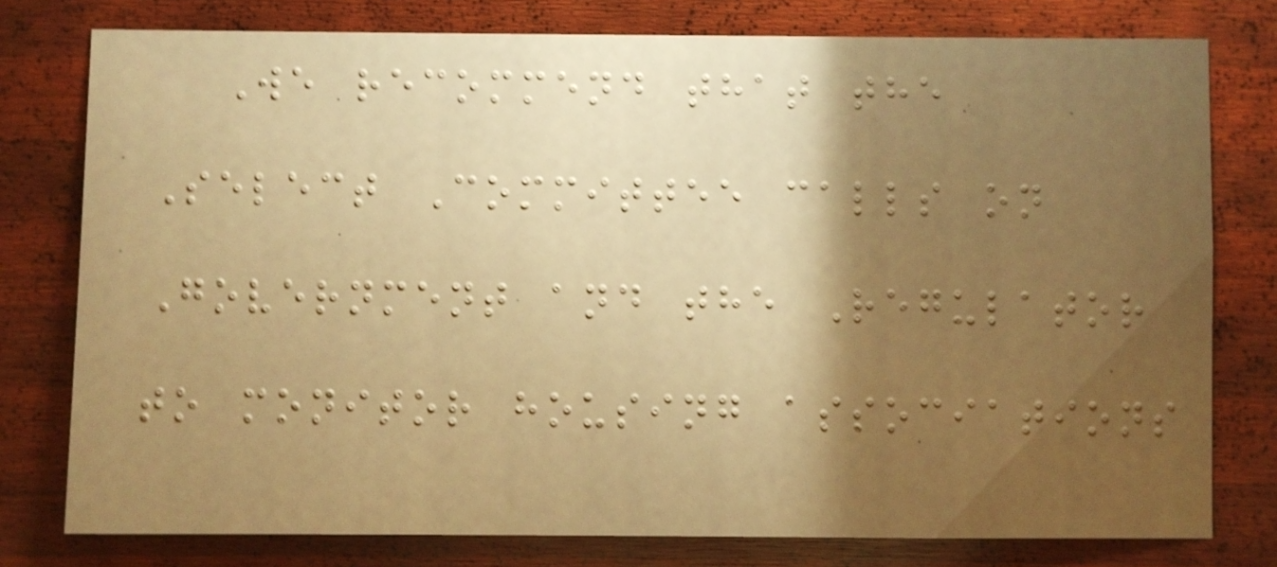We recommend that the
Select Committee calls on
Government and the Regulator
to monitor housing associations
